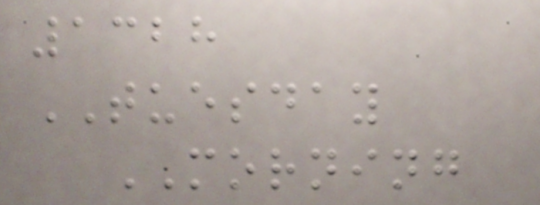1328
TUESDAY
MORNING
